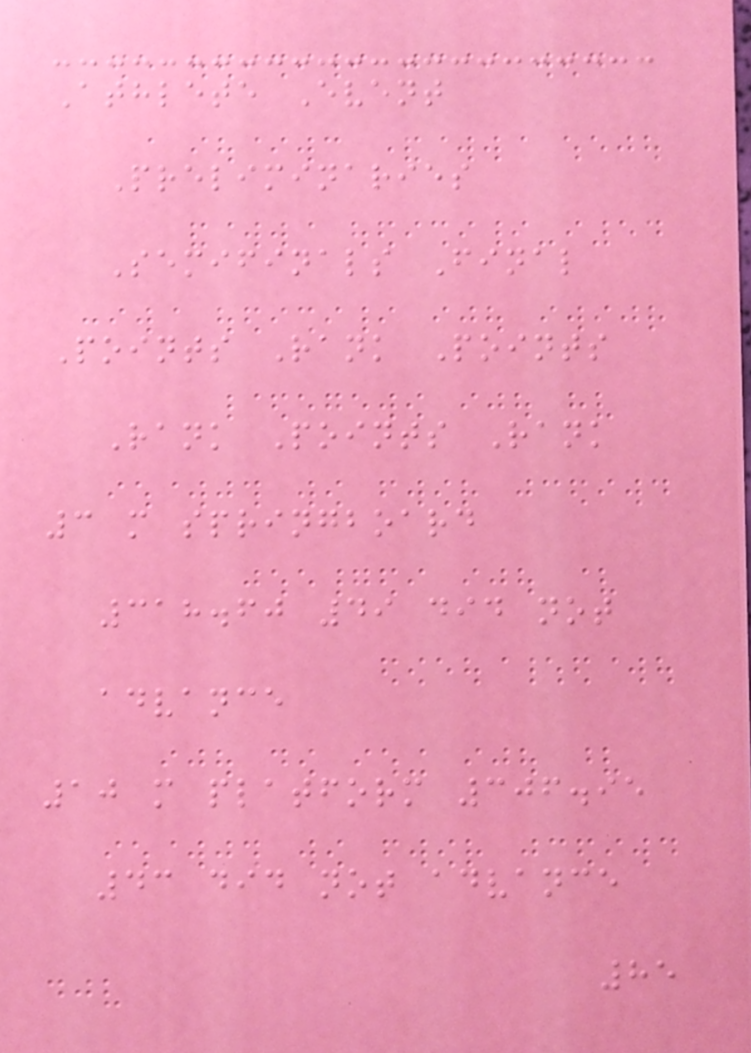Athlete Event
Preliminaries
Semifinals Final
Points Rank Points
Rank Points Rank
3 m springboard
318.60 49 did not
advance
10 m platform 306.95
43 did not advance
85
